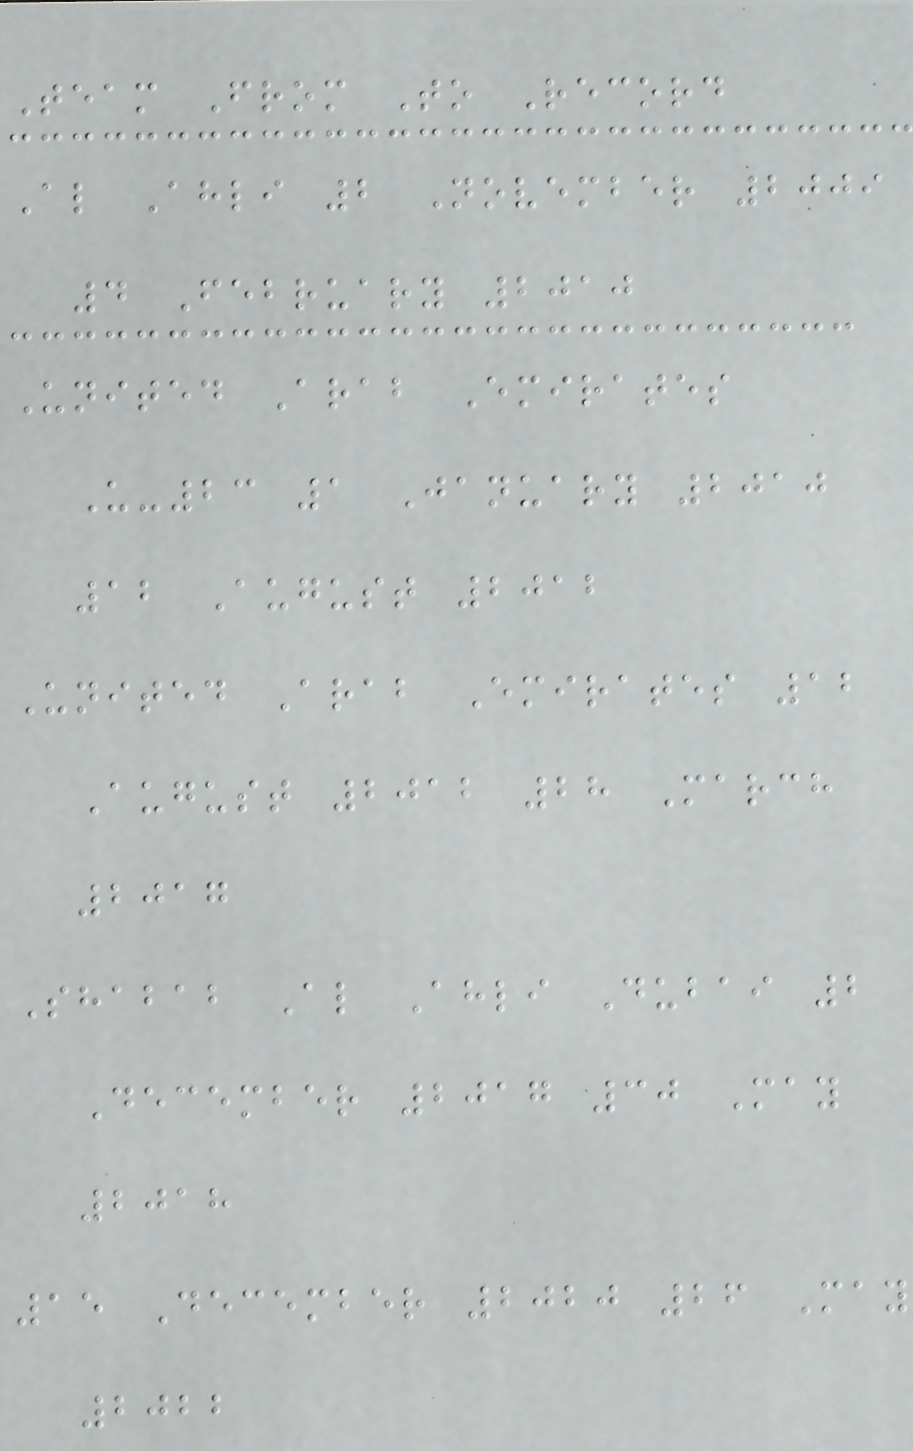Team From To Record
Al Ahli 2 November 2009
4 February 2010
United Arab Emirates
U-23 1 January 2010
12 August 2012
United Arab Emirates 12
August 2012 28 March
2017
Shabab Al Ahli Dubai 2
December 2017 30 May
2018
15 December 2020 26 May
2022
